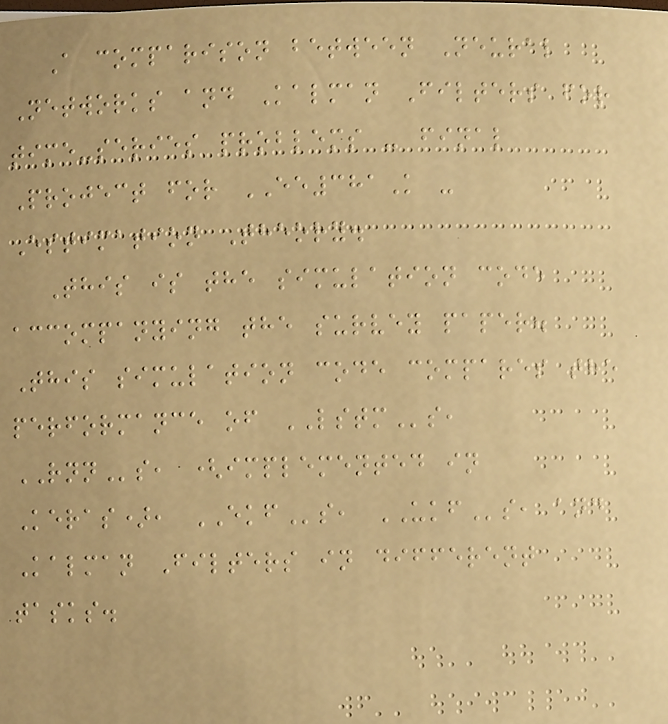A comparison between Neural
Networks and Kalman Filters for
time-series problems - final
Project for EE381K -
Estimation Theory.
This is the simulation code
accompanying the survey paper.
This simulation code compares the
performance of LSTMs,
RNNs, (implemented in
Keras), EKFs, UKFs, and
Kalman Filters in different
tasks.
